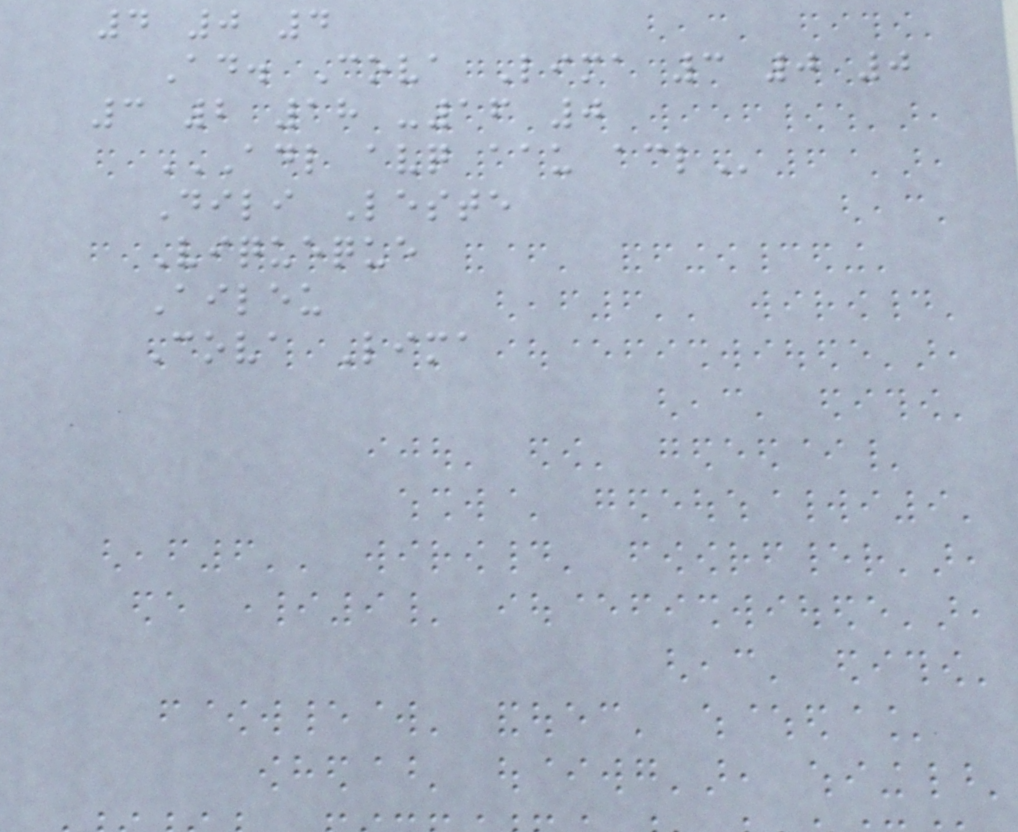4 0 4
Ad. Cova Lima 3 0 0
3 2 18 -16 0
ADL AVQ AAU ACL
Dili Leste
Viqueque
Aileu
Cova Lima
